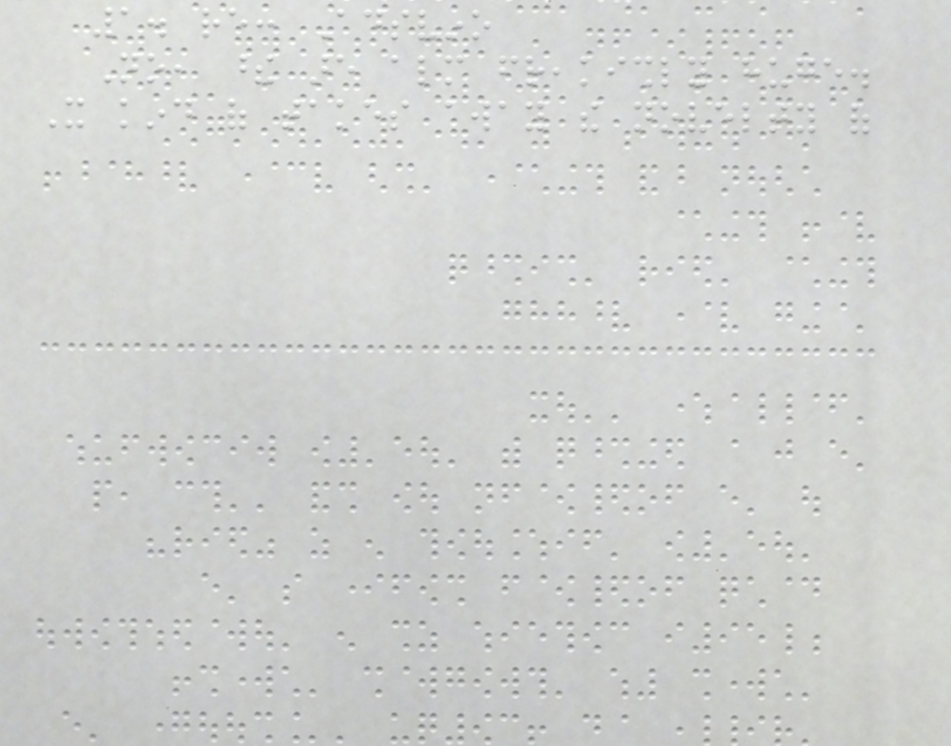1. re: Adsvino
No, these are almost freakishly huge.
It kind of takes away the novelty of
